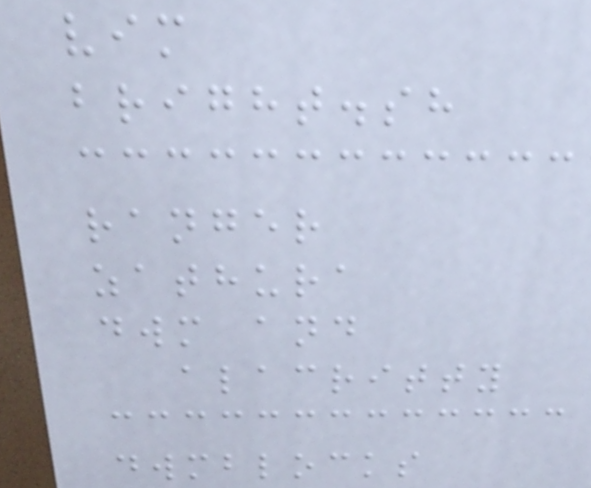vim
bright.sh
ranger
zathura
dwm and
alacritty
dwmblocks
